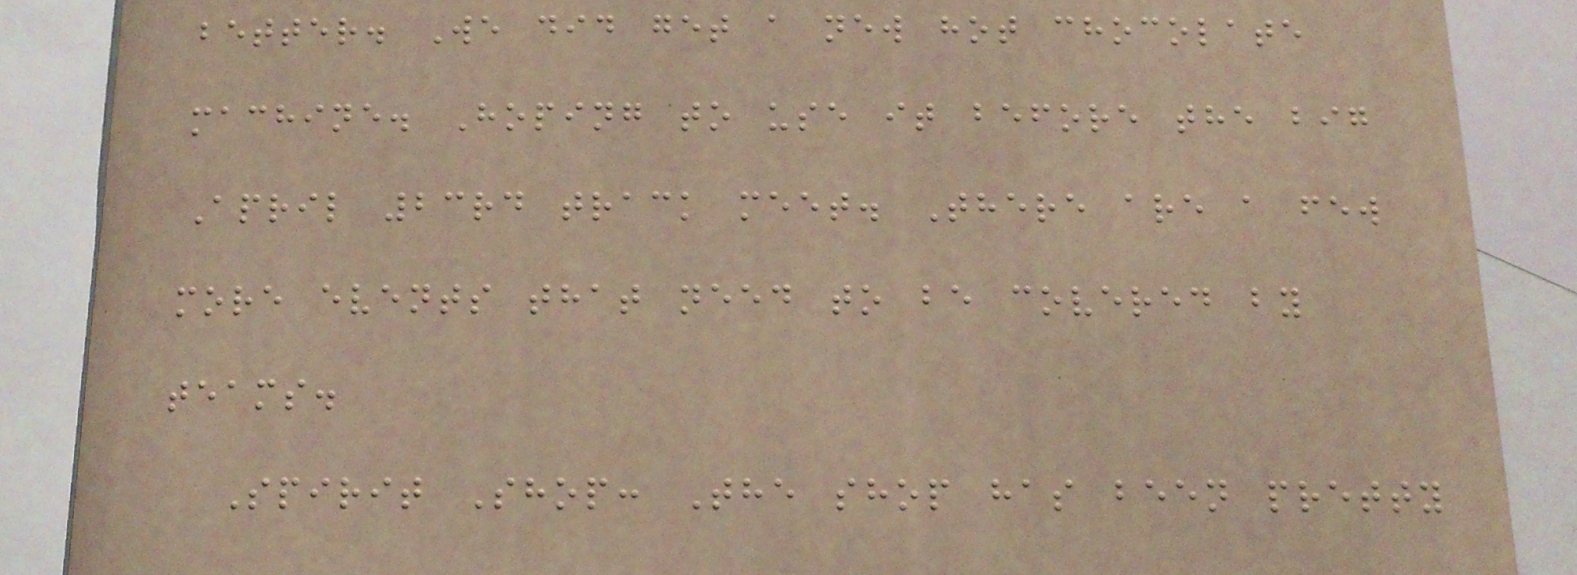better. We did get a new hot chocolate
machine. Hoping to use it before the big
April 23rd track meet. There are a few
more events that need to be covered by
teams.
Spirit Shop: The shop has been pretty
